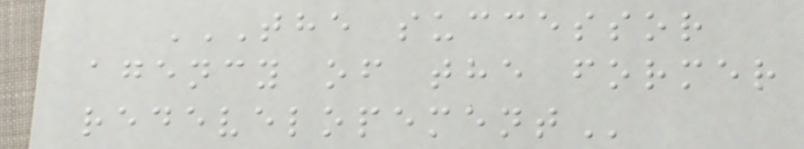THE SUCCESSOR
AGENCY OF THE FORMER
REDEVELOPEMENT
